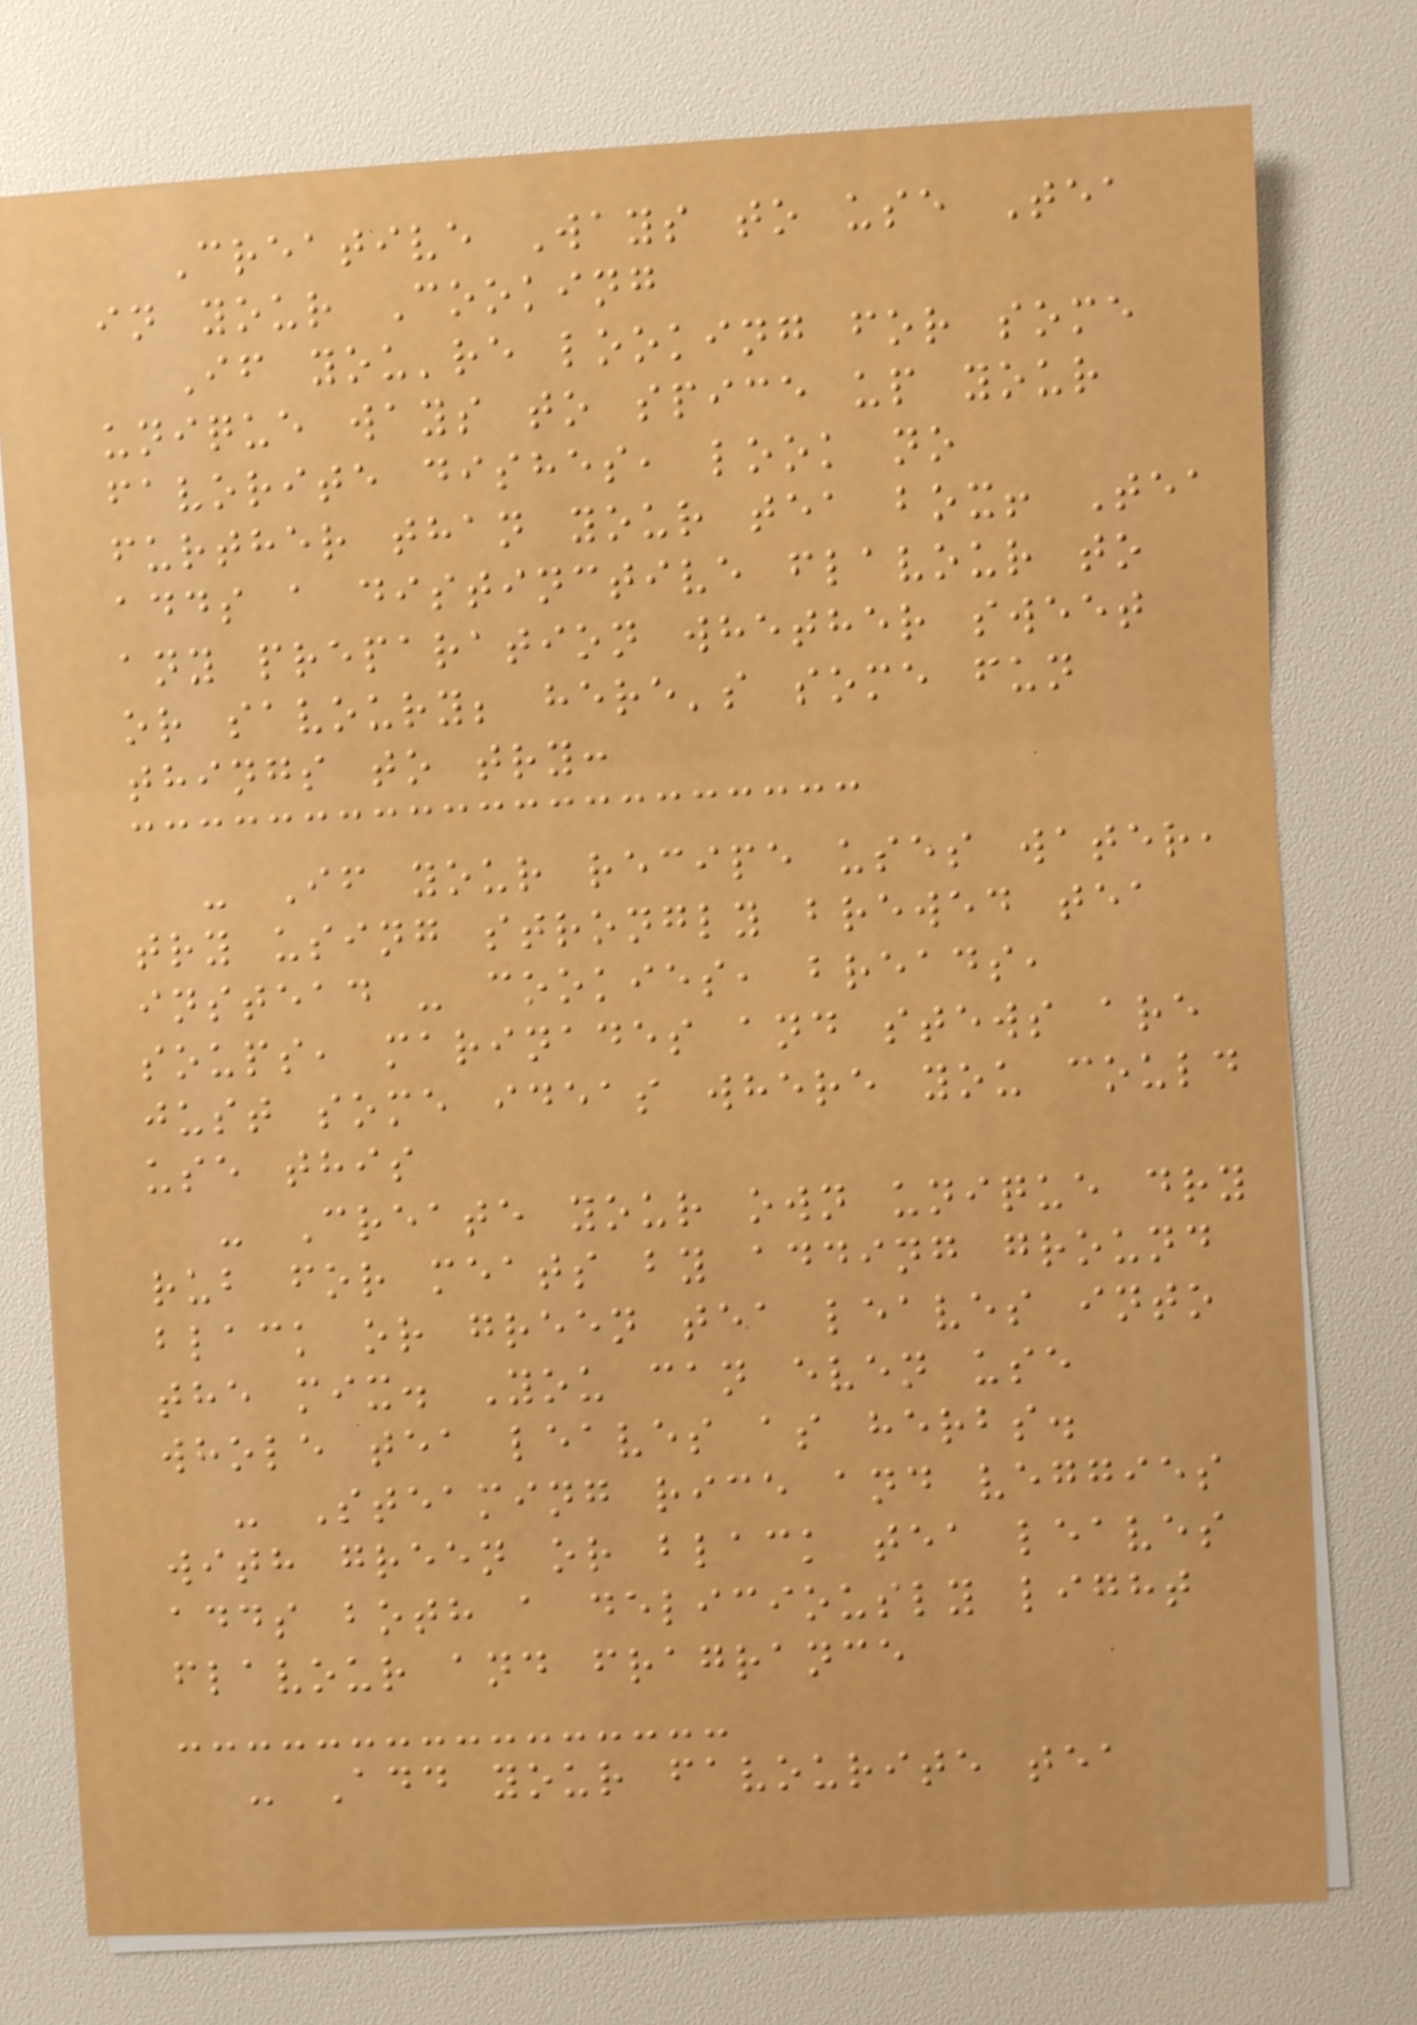Creative Ways to use Tea
in your Cooking
If you're looking for some
unique ways to spice up your
favorite dishes, look no
further than your tea box! Tea
adds a distinctive flavour to
any preparation whether sweet
or savoury; here's some fun
things to try:
- If your recipe uses water,
try using strongly brewed tea
instead - cookies, breads,
soups, marinades and stews are
just some ideas where you could
use this
- Create your own unique dry
rub for meats by adding ground
black or green tea leaves into
the mix. You can even use
whole tea leaves as herbs.
- Steaming rice and veggies
with green or black tea leaves
adds both a deliciously light
flavour and fragrance
- Add your favourite tea
